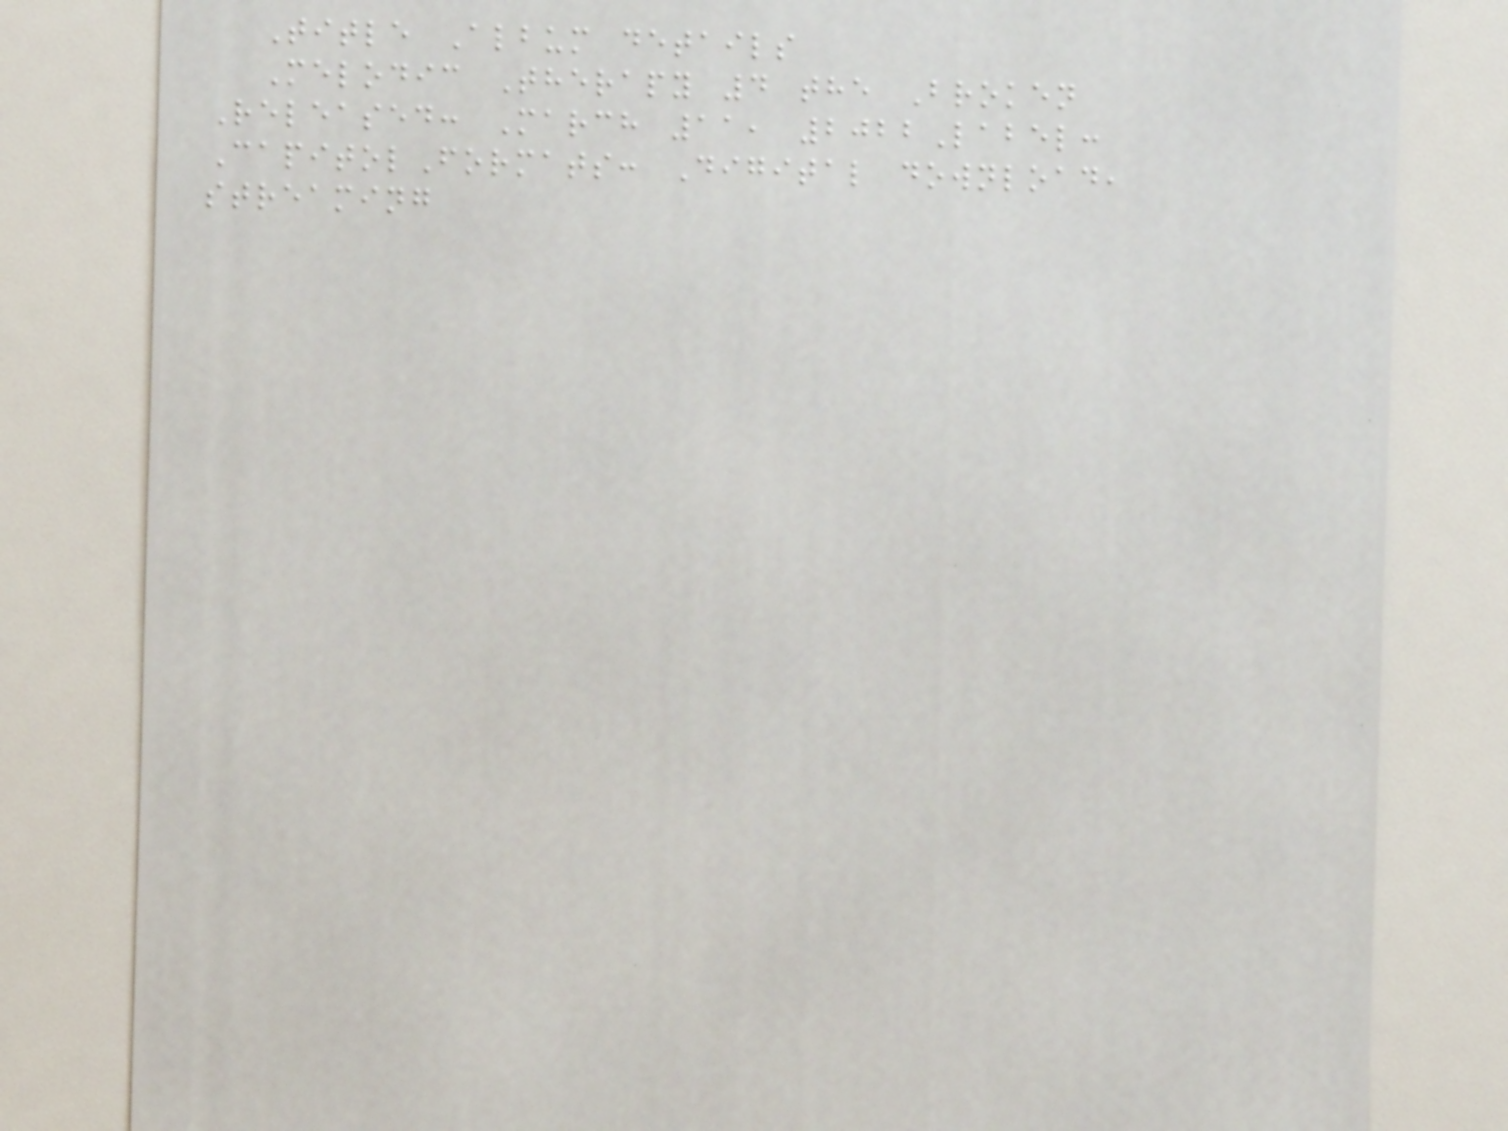Title Album details
Melodic Therapy 4 the Broken
Released: March 11, 2022Label:
CapitolFormats: Digital download,
streaming
